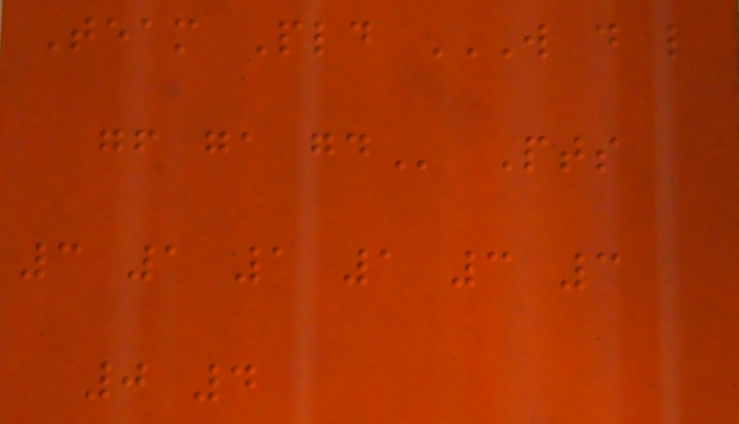Team Pld W D L
GF GA GD Pts
3 1 1 1 3 3
0 4
